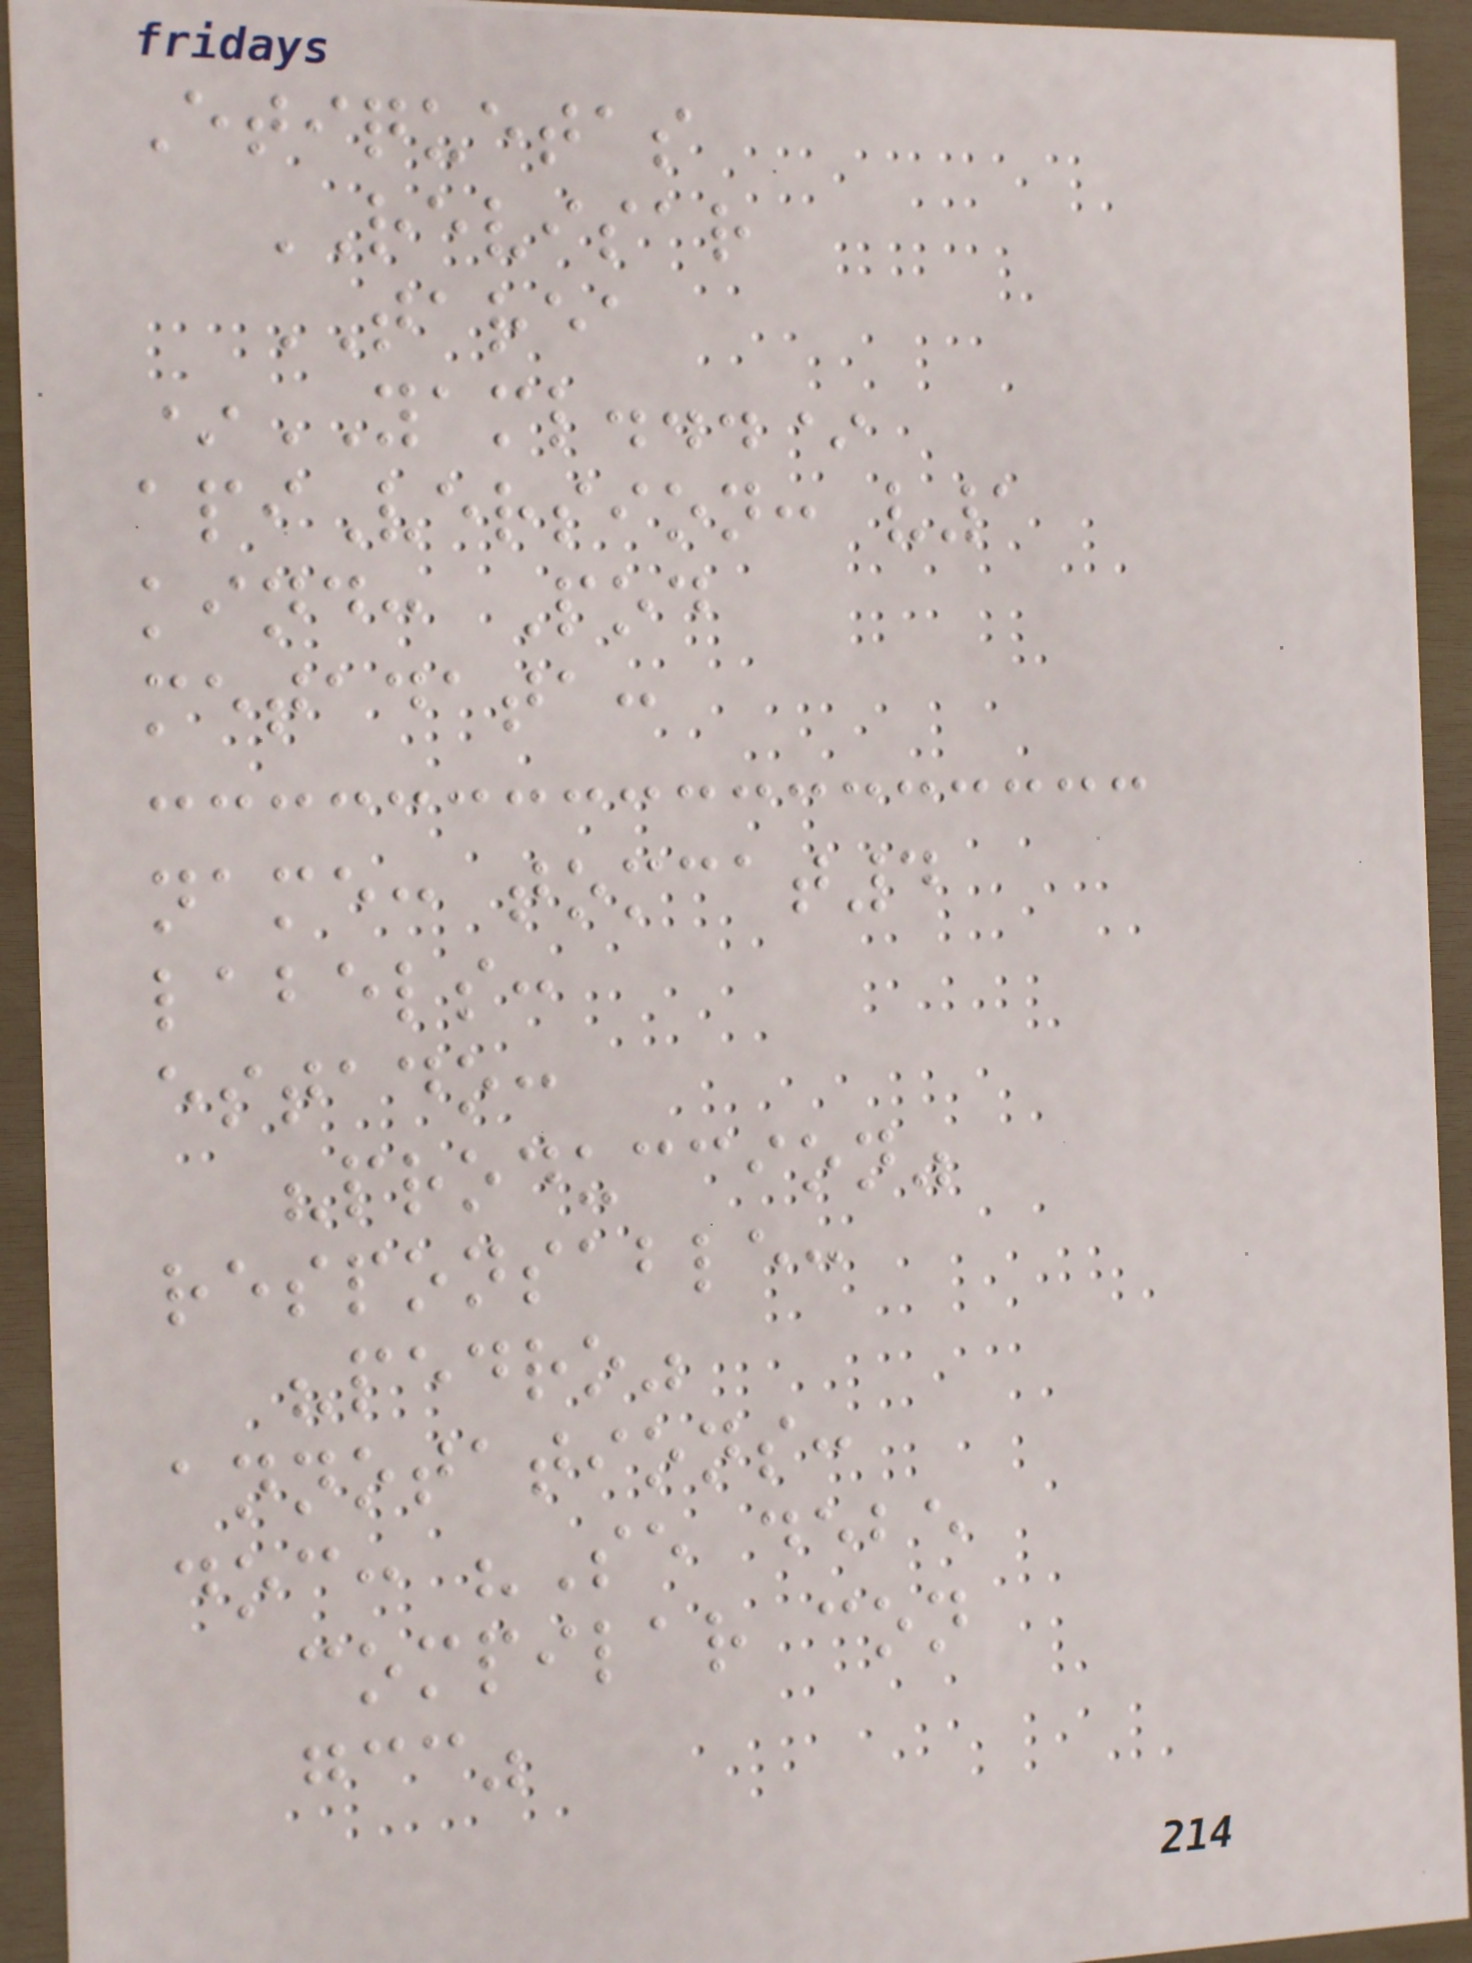Etiquetas
REVISAR
TAREA
*YAML...*
apiVersion: v1
kind: Pod
metadata:
name: tomcat4
labels:
estado:
"produccion"
responsable:
"pedro"
annotations:
doc: "Se debe
compilar con
gcc"
